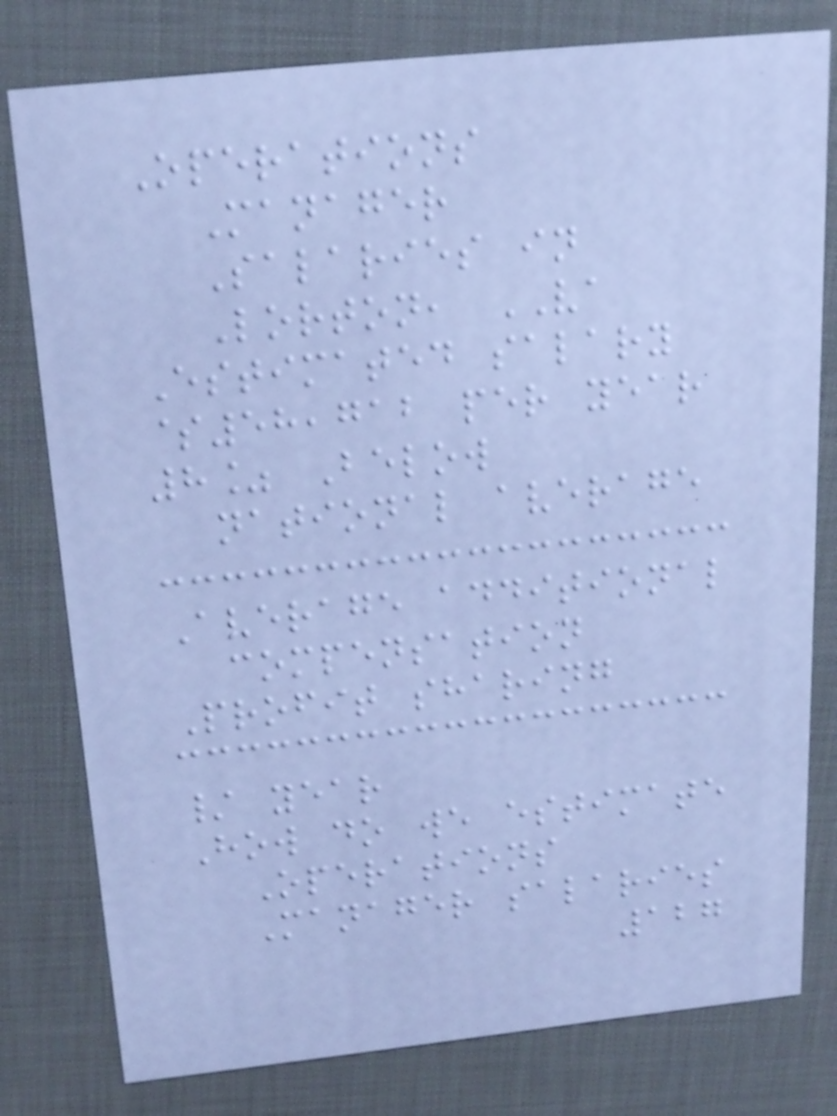Operations
Manager
Salaries in
Lorton, VA
Estimated salary
$58,712 per year
8% Below
national average
Average additional
compensation
Profit sharing
/ year
How do we estimate
Operations
Manager salaries
127
